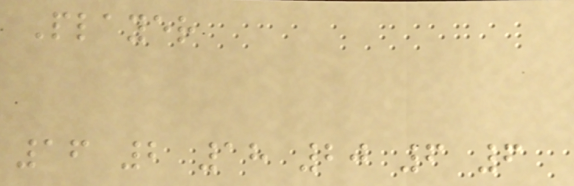Player
16 2 18 20 6 6
